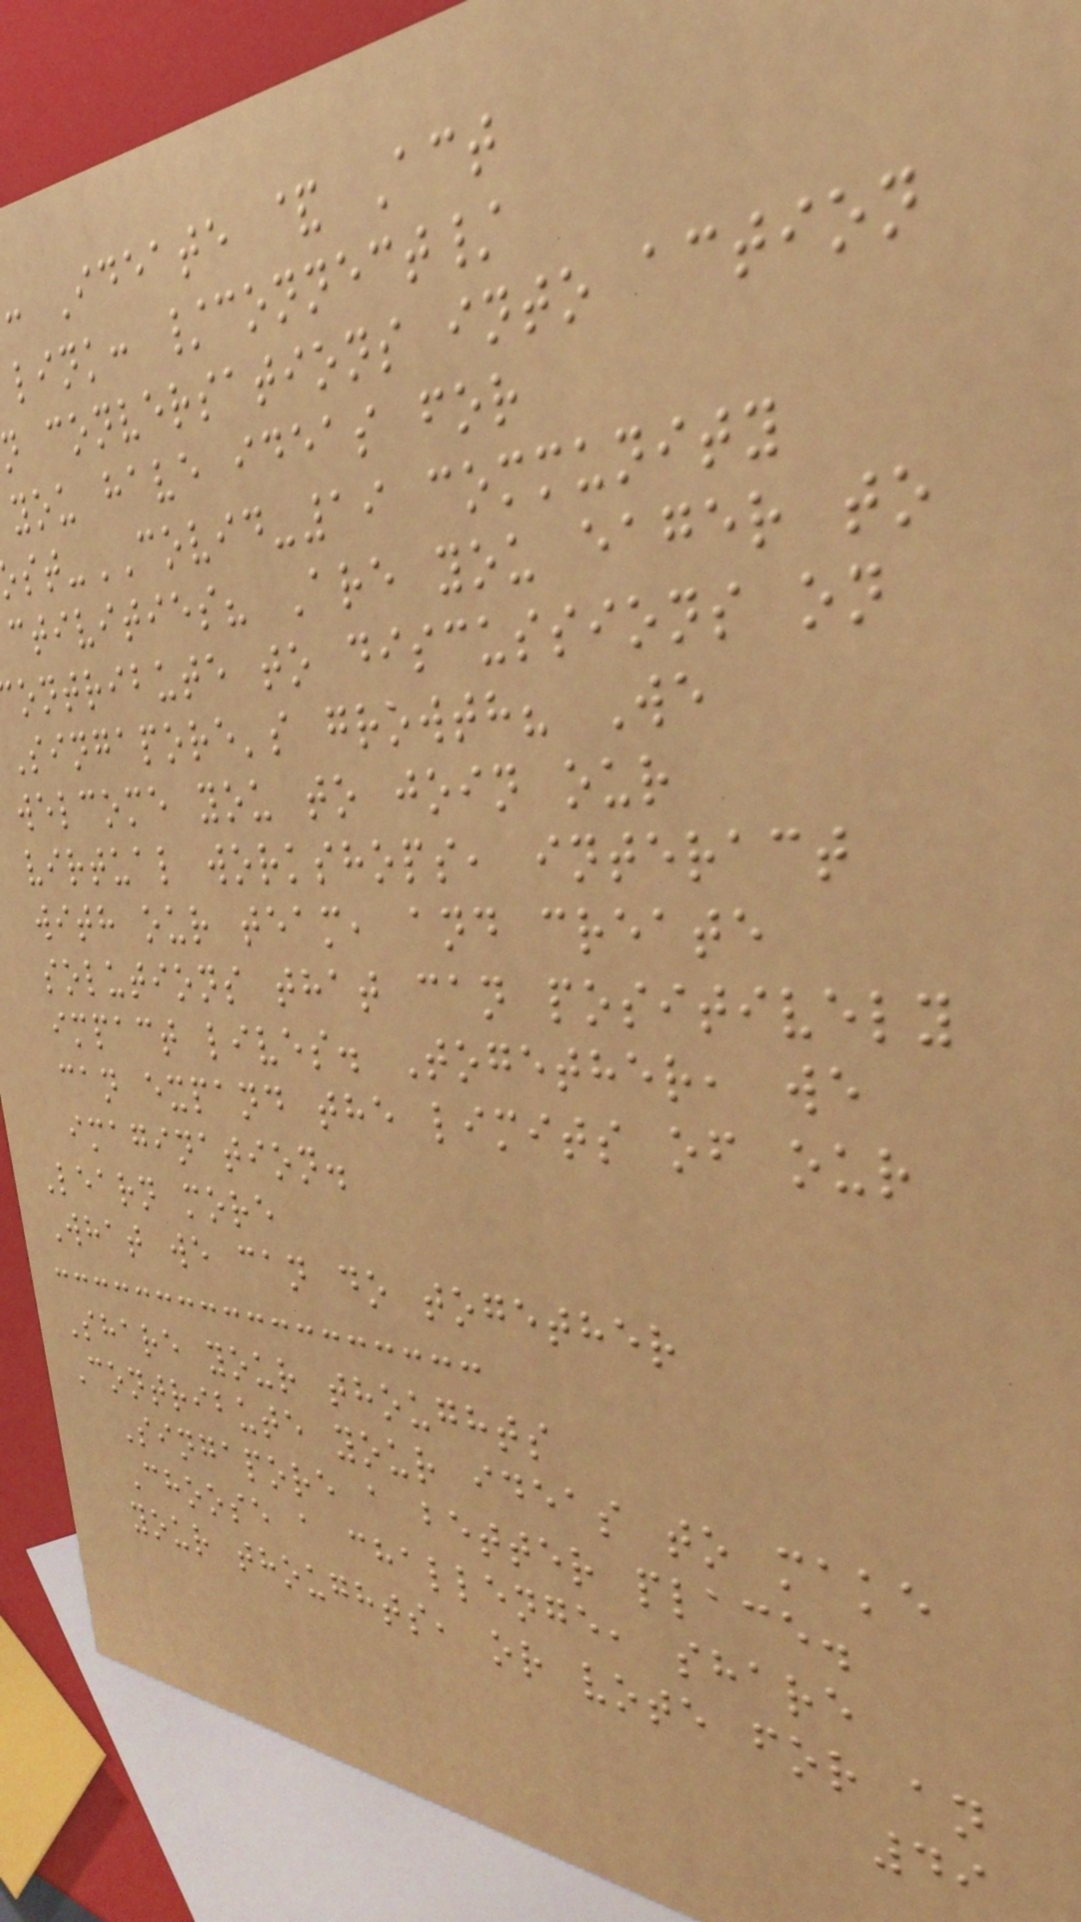: Ideate & Act
link: /connect/
conversations into action
you have ideas for
st-COVID-19 community
ctivities? Are you eager to
ontribute to discussions on
Singapore's growth? We
welcome you to join our
virtual workshops, interact
with our team, and create
solutions that can positively
impact lives. Together, we
can expand the limits of our
imagination.
Learn more
What we can do together
Share your thoughts
Contribute your ideas to make
Singapore a better place.
Choose a challenge, share
your thoughts, or vote for an
49
